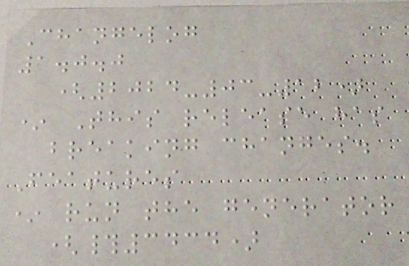Changelog
1.0.0
(2024-03-12)
* This release has
breaking changes.
Features
* run the generator
(#3434)
